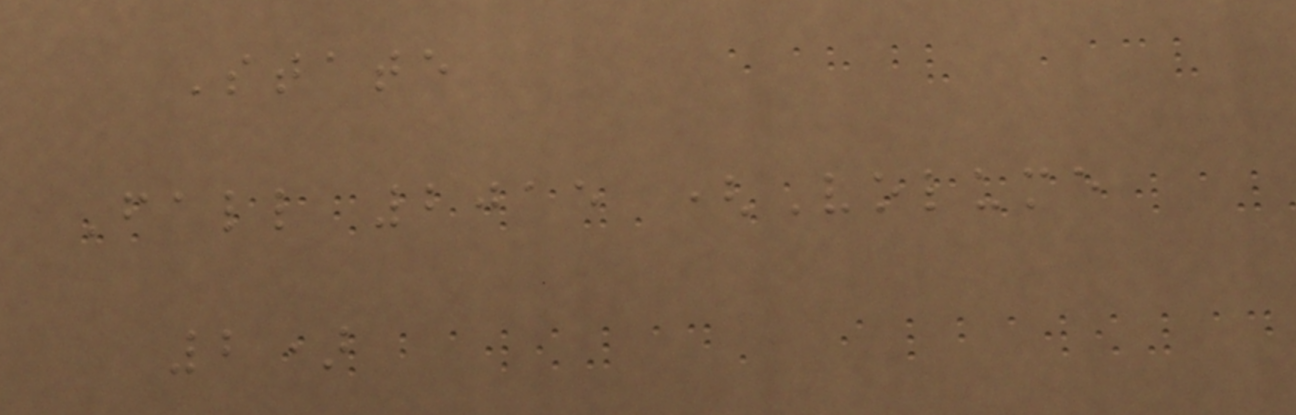State
Fall 2015 (Volume
2)
